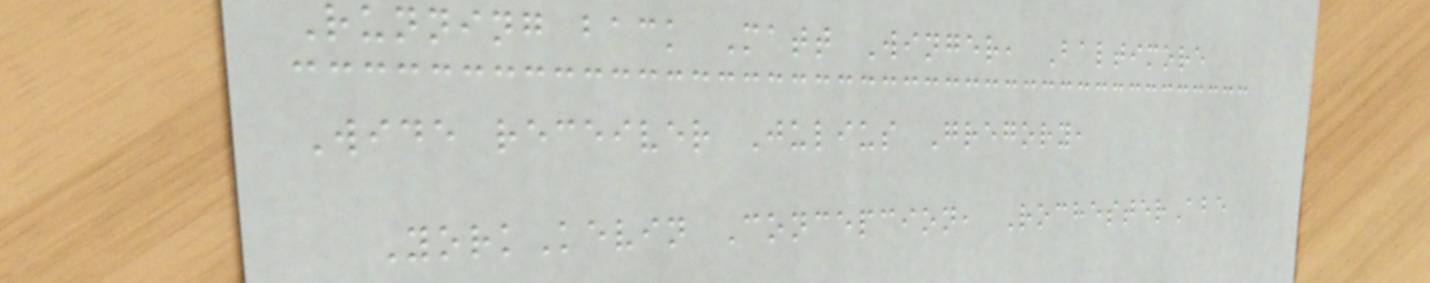Running back Matt Winger, Baltimore
Wide receiver Julius Gregory,
YorkKevin Concepcion, RochesterAbe
